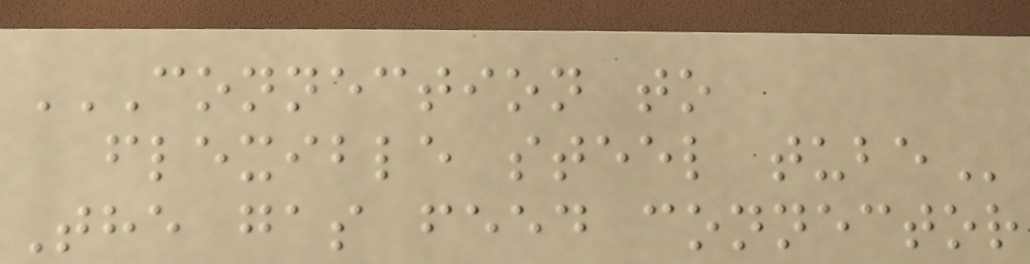CONNECTION TO
FLEXIBLE STEEL TUBE
The gas feed connector
